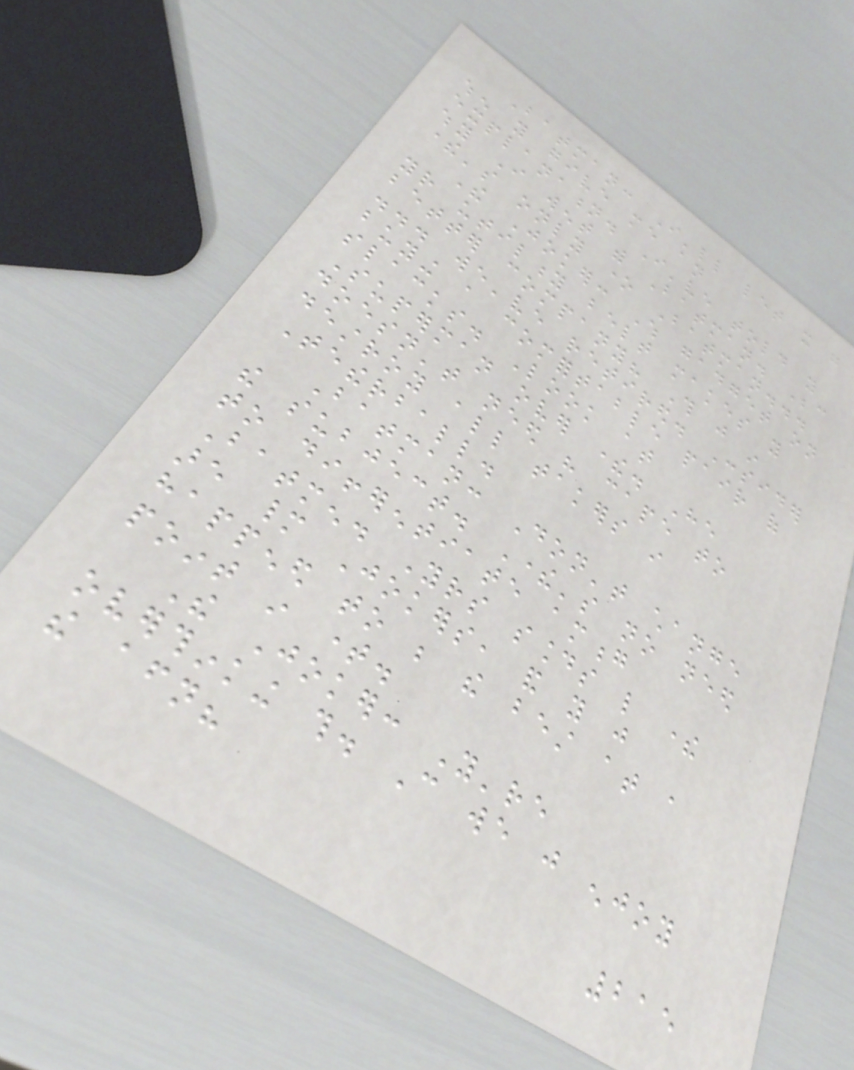Batman: I'll let it go
when you give me an
explanation. I've told you
why I went with Batman. Because
there's only one Batman...
The Joker: Which gadget on
your utility belt makes you
better company? This just in
... we've retired. Consider
buying a comfortable pair of
slacks. Look at
Superman over there. He
doesn't need his cape to
destroy all takers in
Tetherball.
Batman: Don't change
the subject. There's no need
to differentiate among
Batmen. Yours sounds like there
are many Jokers, and you just
happened to be the best at a
point in time.
The Joker: You're
overthinking this. Can we just enjoy
the afternoon?
215
